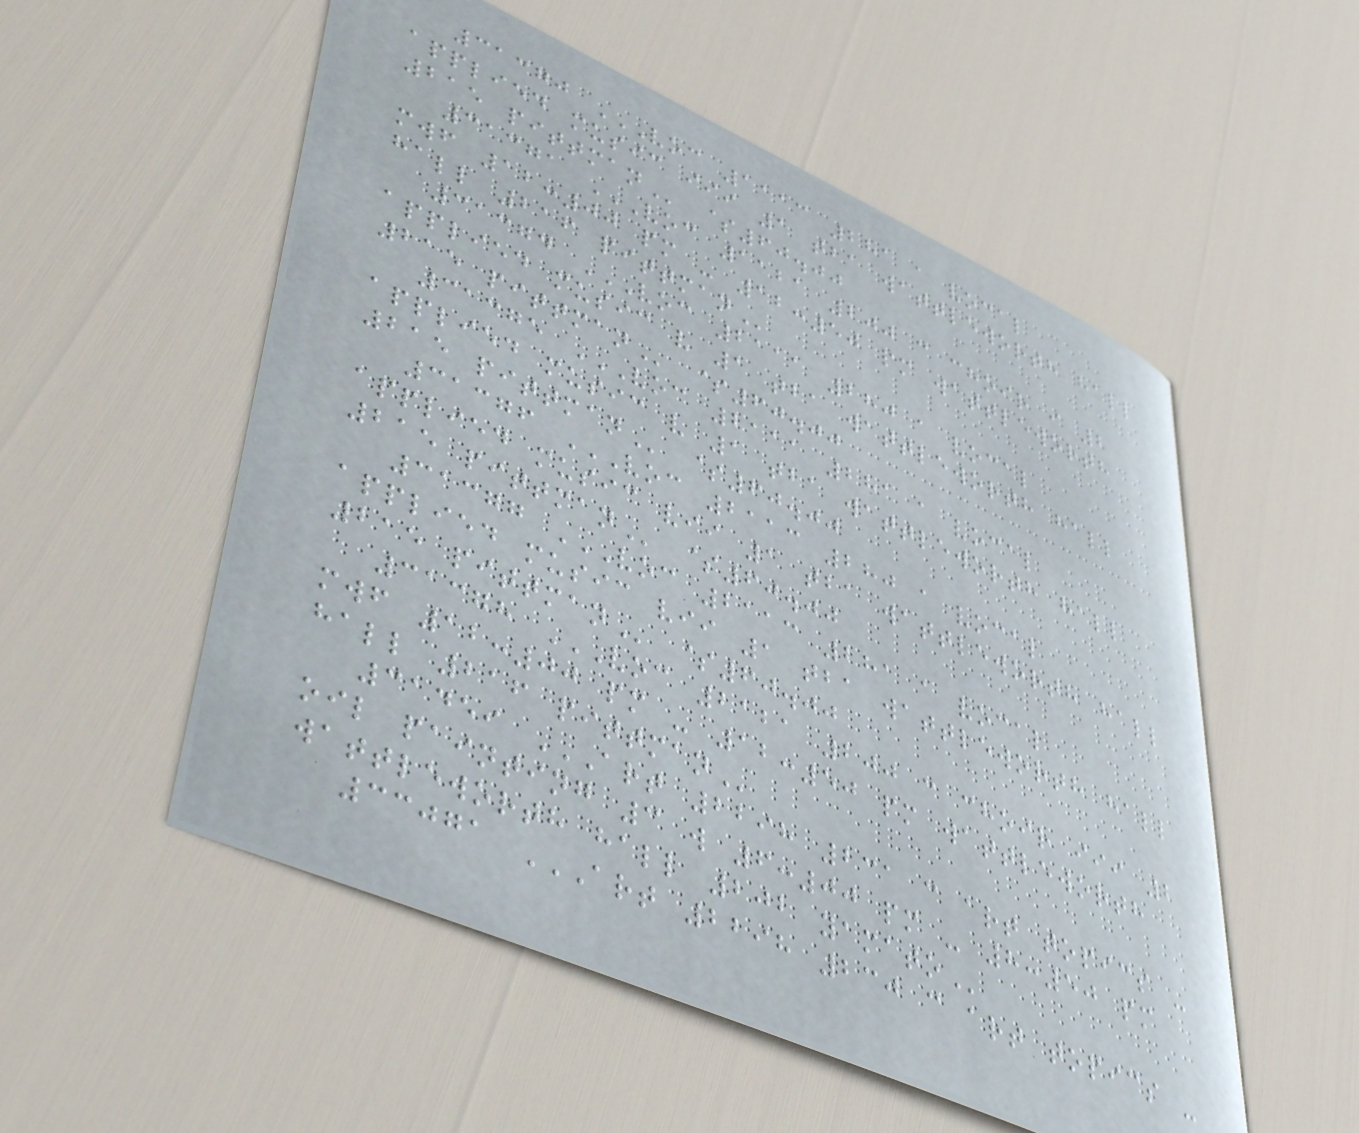31370 VOC 1113 281 A VOCAL
APPLIED MUSIC III 1 TBA WATTLEWORTH HALL
215 PITTMAN $60.00
31371 VOC 1121 200 C CHOIR I 2
MWF 12:00 PM - 12:50 PM WATTLEWORTH
HALL 216 PITTMAN
31374 VOC 2111 280 A VOCAL
APPLIED MUSIC V 1 TBA WATTLEWORTH HALL
215 PITTMAN $60.00
31375 VOC 2111 281 A VOCAL
APPLIED MUSIC V 1 TBA WATTLEWORTH HALL
215 PITTMAN $60.00
31376 VOC 2113 280 A VOCAL
APPLIED MUSIC VII 1 TBA WATTLEWORTH HALL
215 PITTMAN $60.00
31377 VOC 2113 281 A VOCAL
APPLIED MUSIC VII 1 TBA WATTLEWORTH HALL
215 PITTMAN $60.00
31378 VOC 2121 200 C CHOIR III 2
MWF 12:00 PM - 12:50 PM WATTLEWORTH
HALL 216 PITTMAN
31459 ART 2298 231 C ART TOPICS -
OIL PAINTING 3 W 6:00 PM - 8:50 PM
WATTLEWORTH HALL 202 YAMATO
33071 ART 2298 230 C ART TOPICS -
